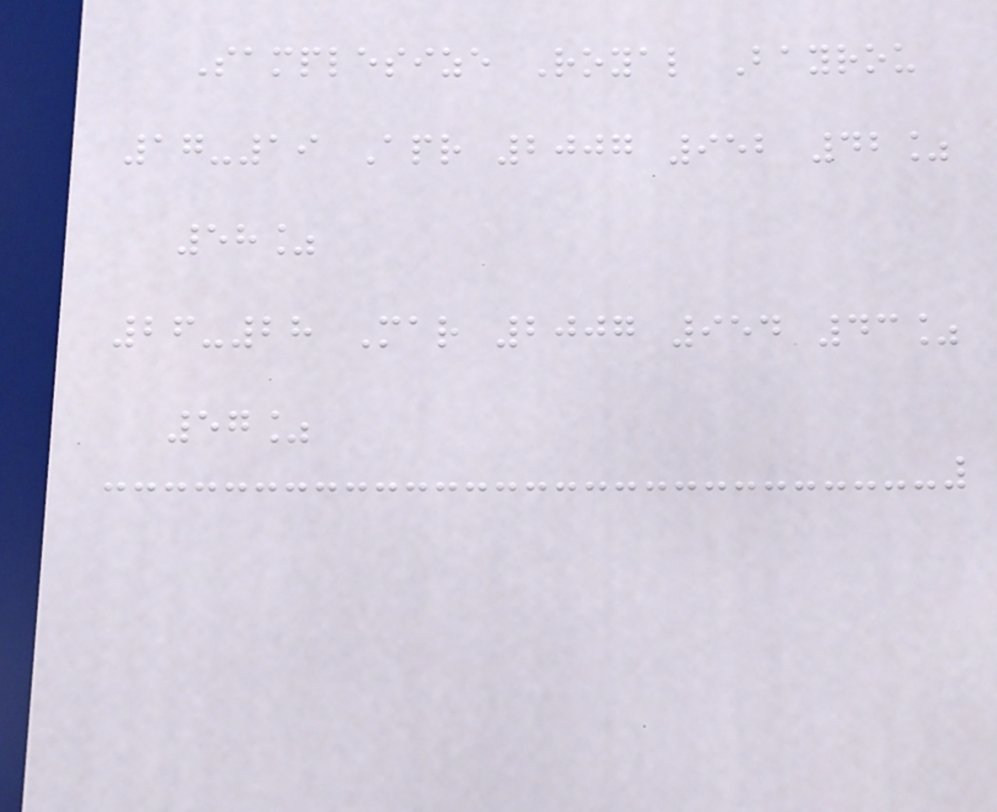Samplesize Royal Bayrou
17-19 Apr 2007 952 42%
58%
26-28 Mar 2007 954 43%
57%
